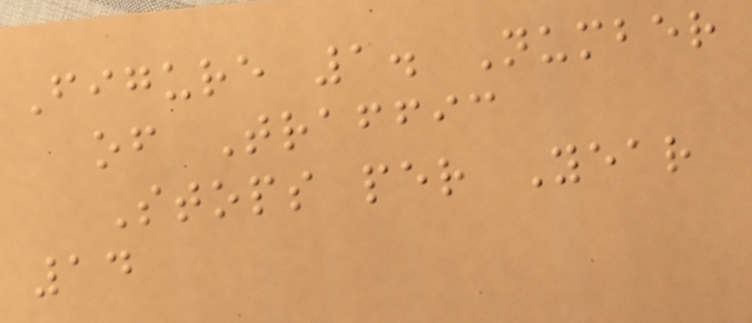Figure 1. Number
of Traffic
Stops per Year
14
